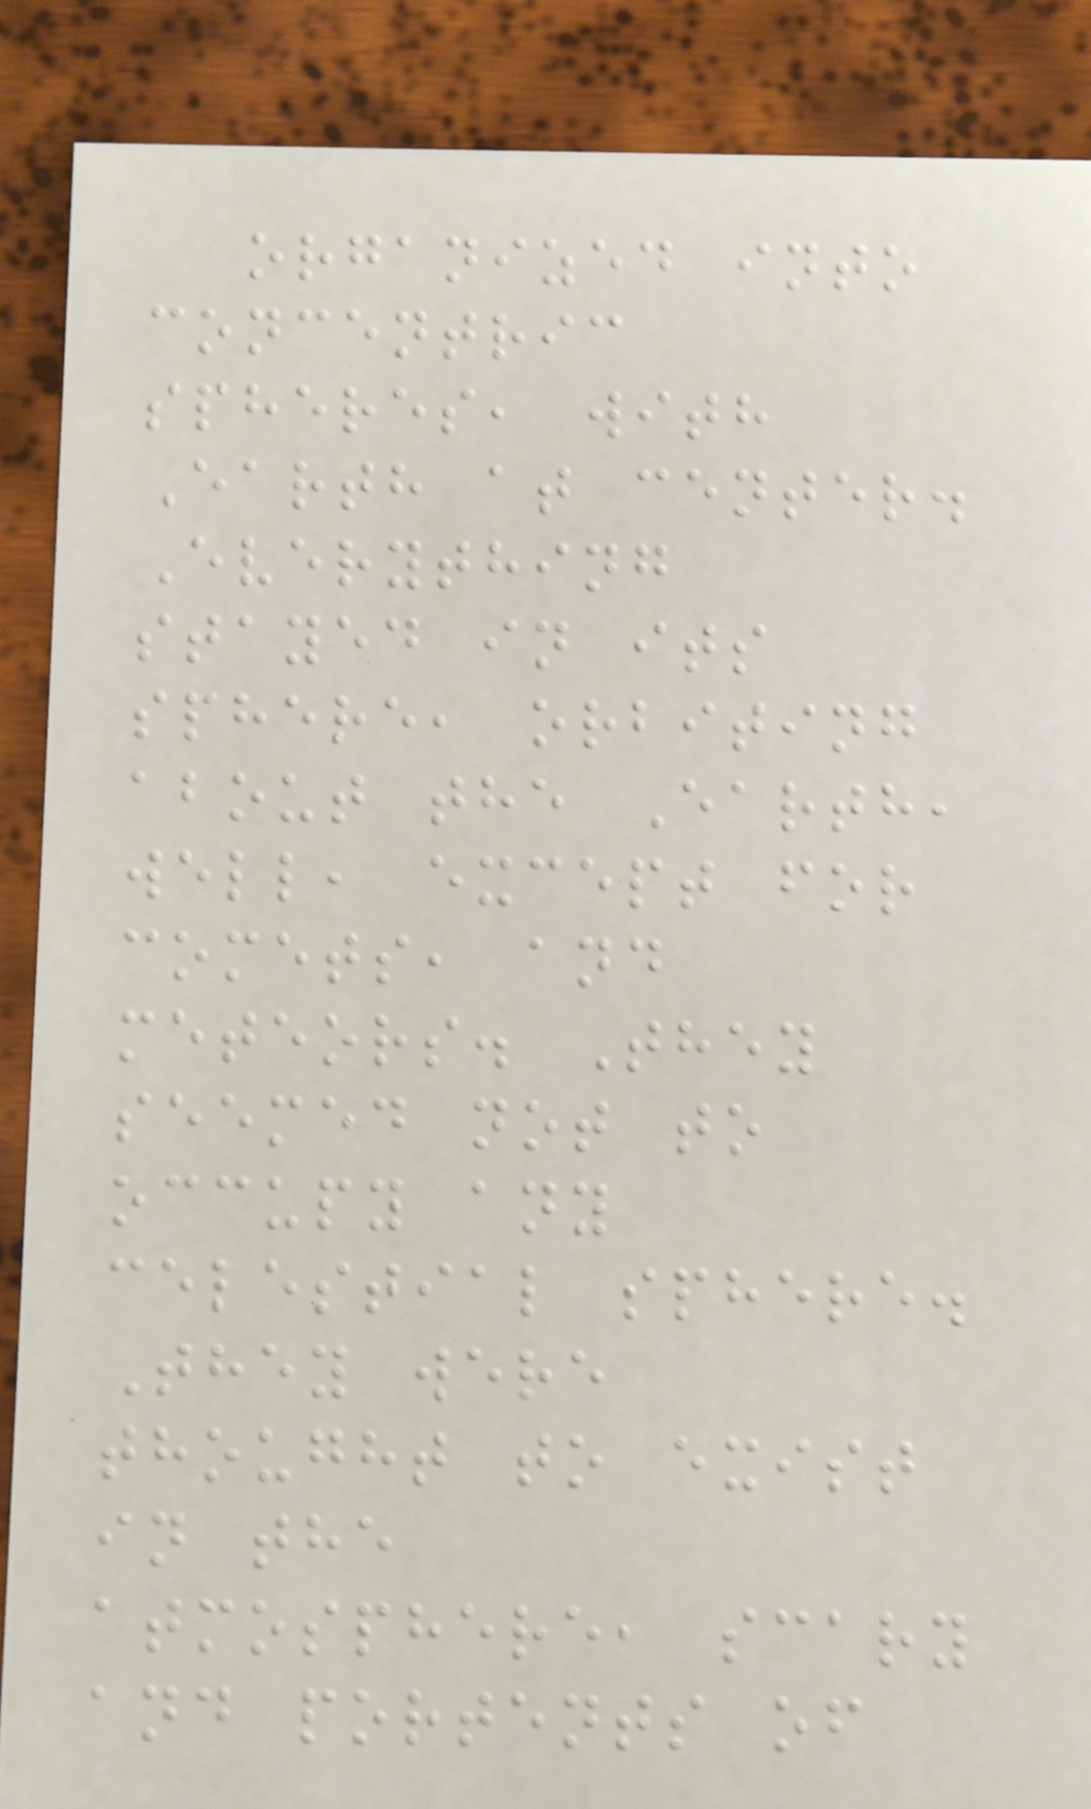organized into
concentric
spheres, with
Earth at center.
Everything
stayed in its
sphere, orbiting
about the Earth,
well, except for
comets, and
meteors. They
seemed not to
occupy any
celestial sphere.
They were
thought to exist
in the
atmosphere, scary
and portents of
